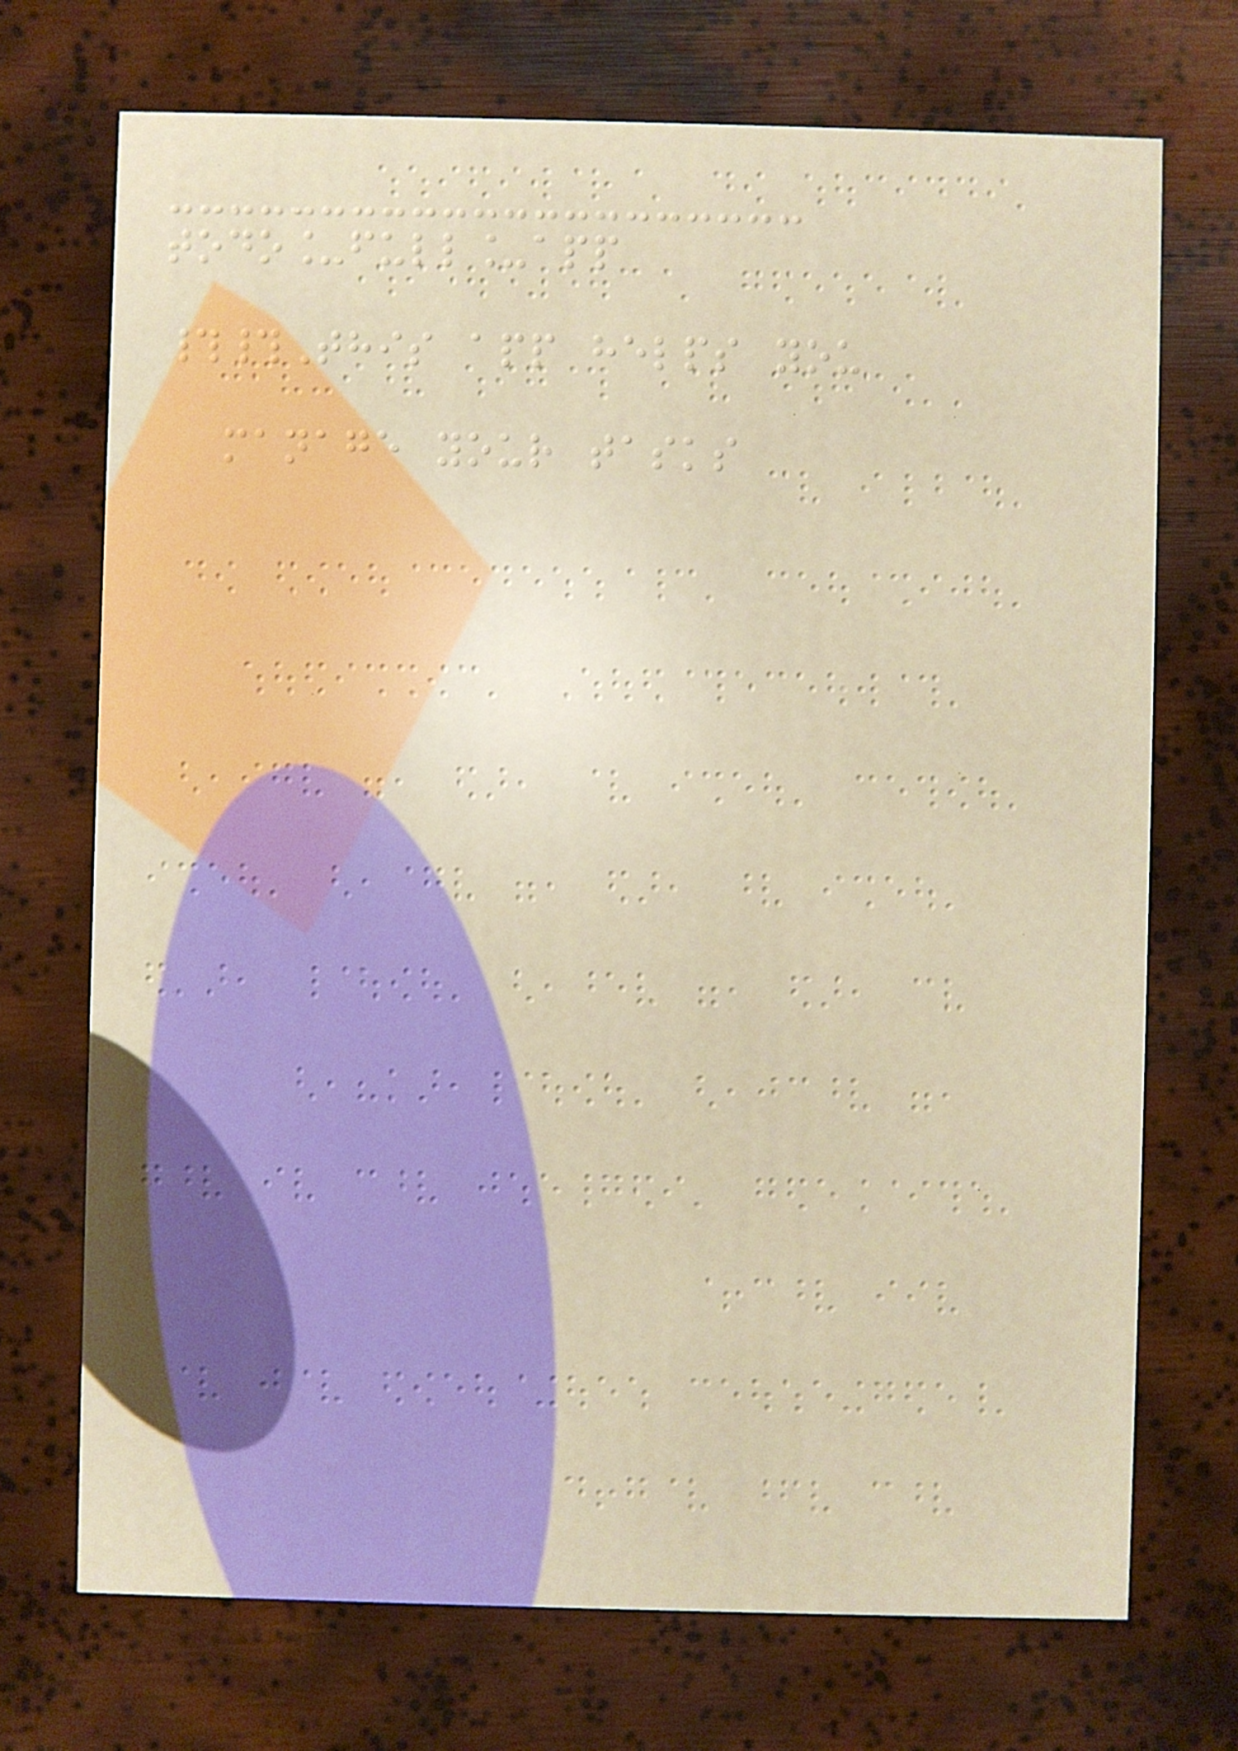todo_full_app
##This app helps you
manage your tasks
